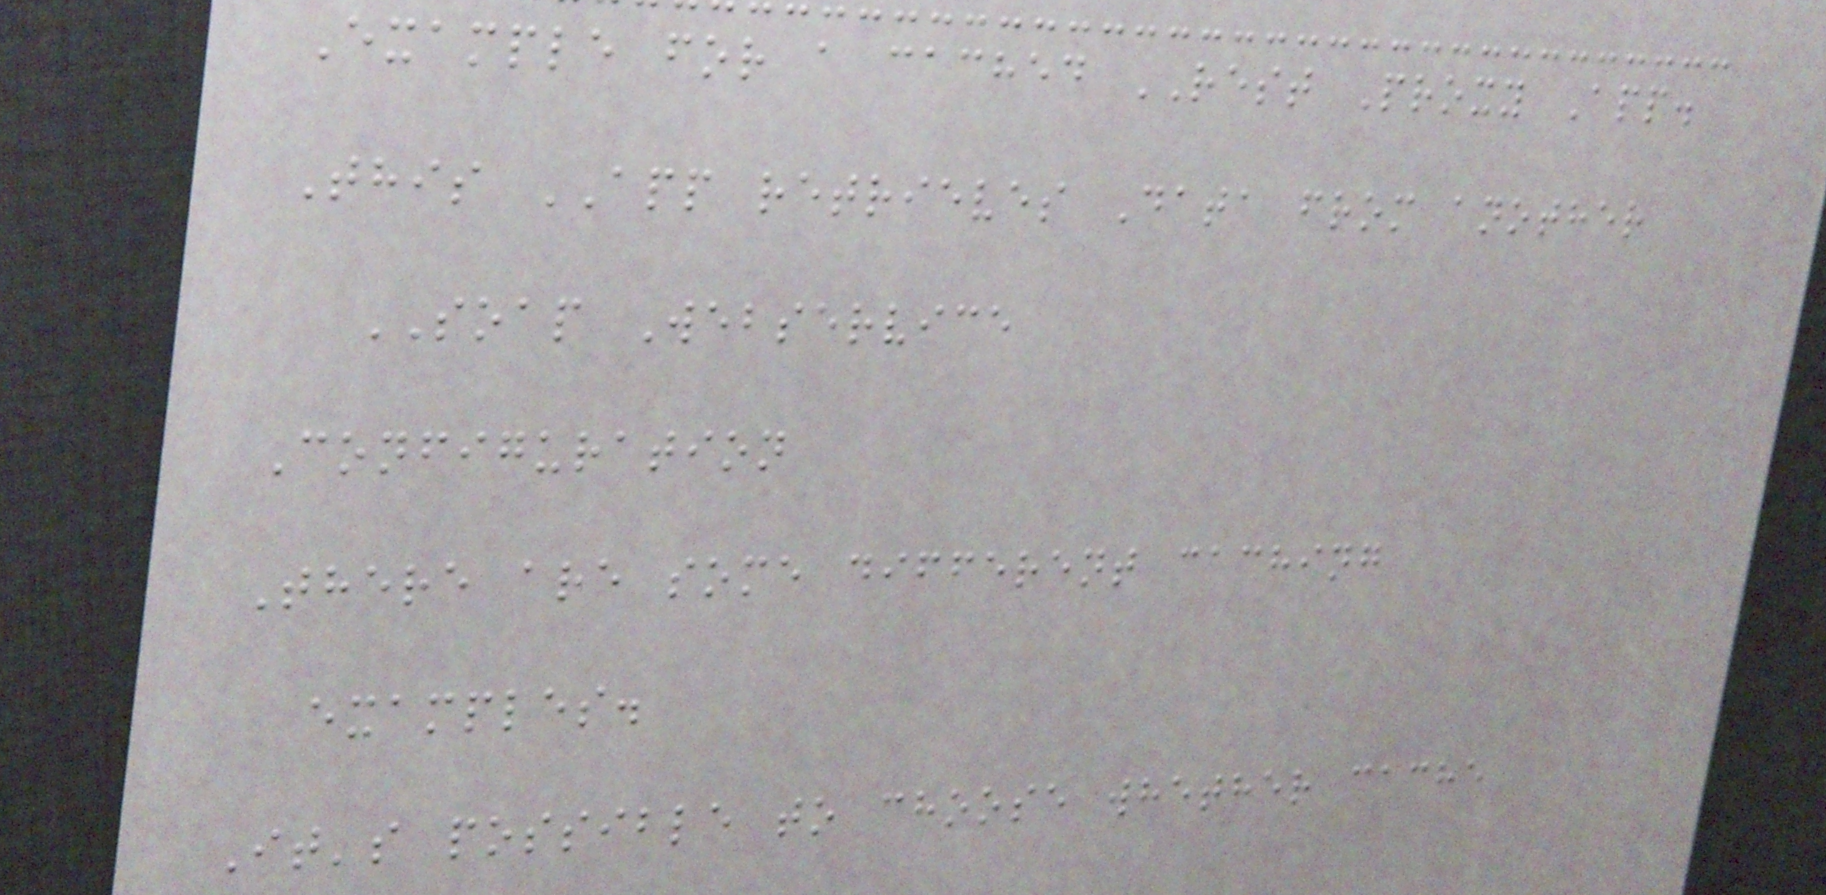Example for a cached REST Proxy App.
This APP retrieves Data from another
SOAP Webservice
Configuration
There are some different caching
examples.
It's possible to choose whether cache
